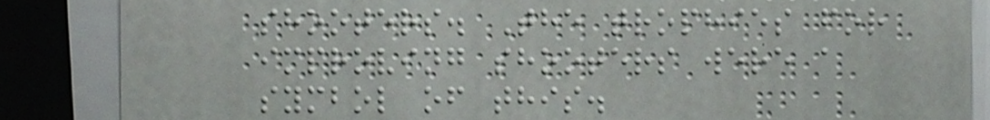shooters. The trophies for
improving shooters were a
symbol of this.
